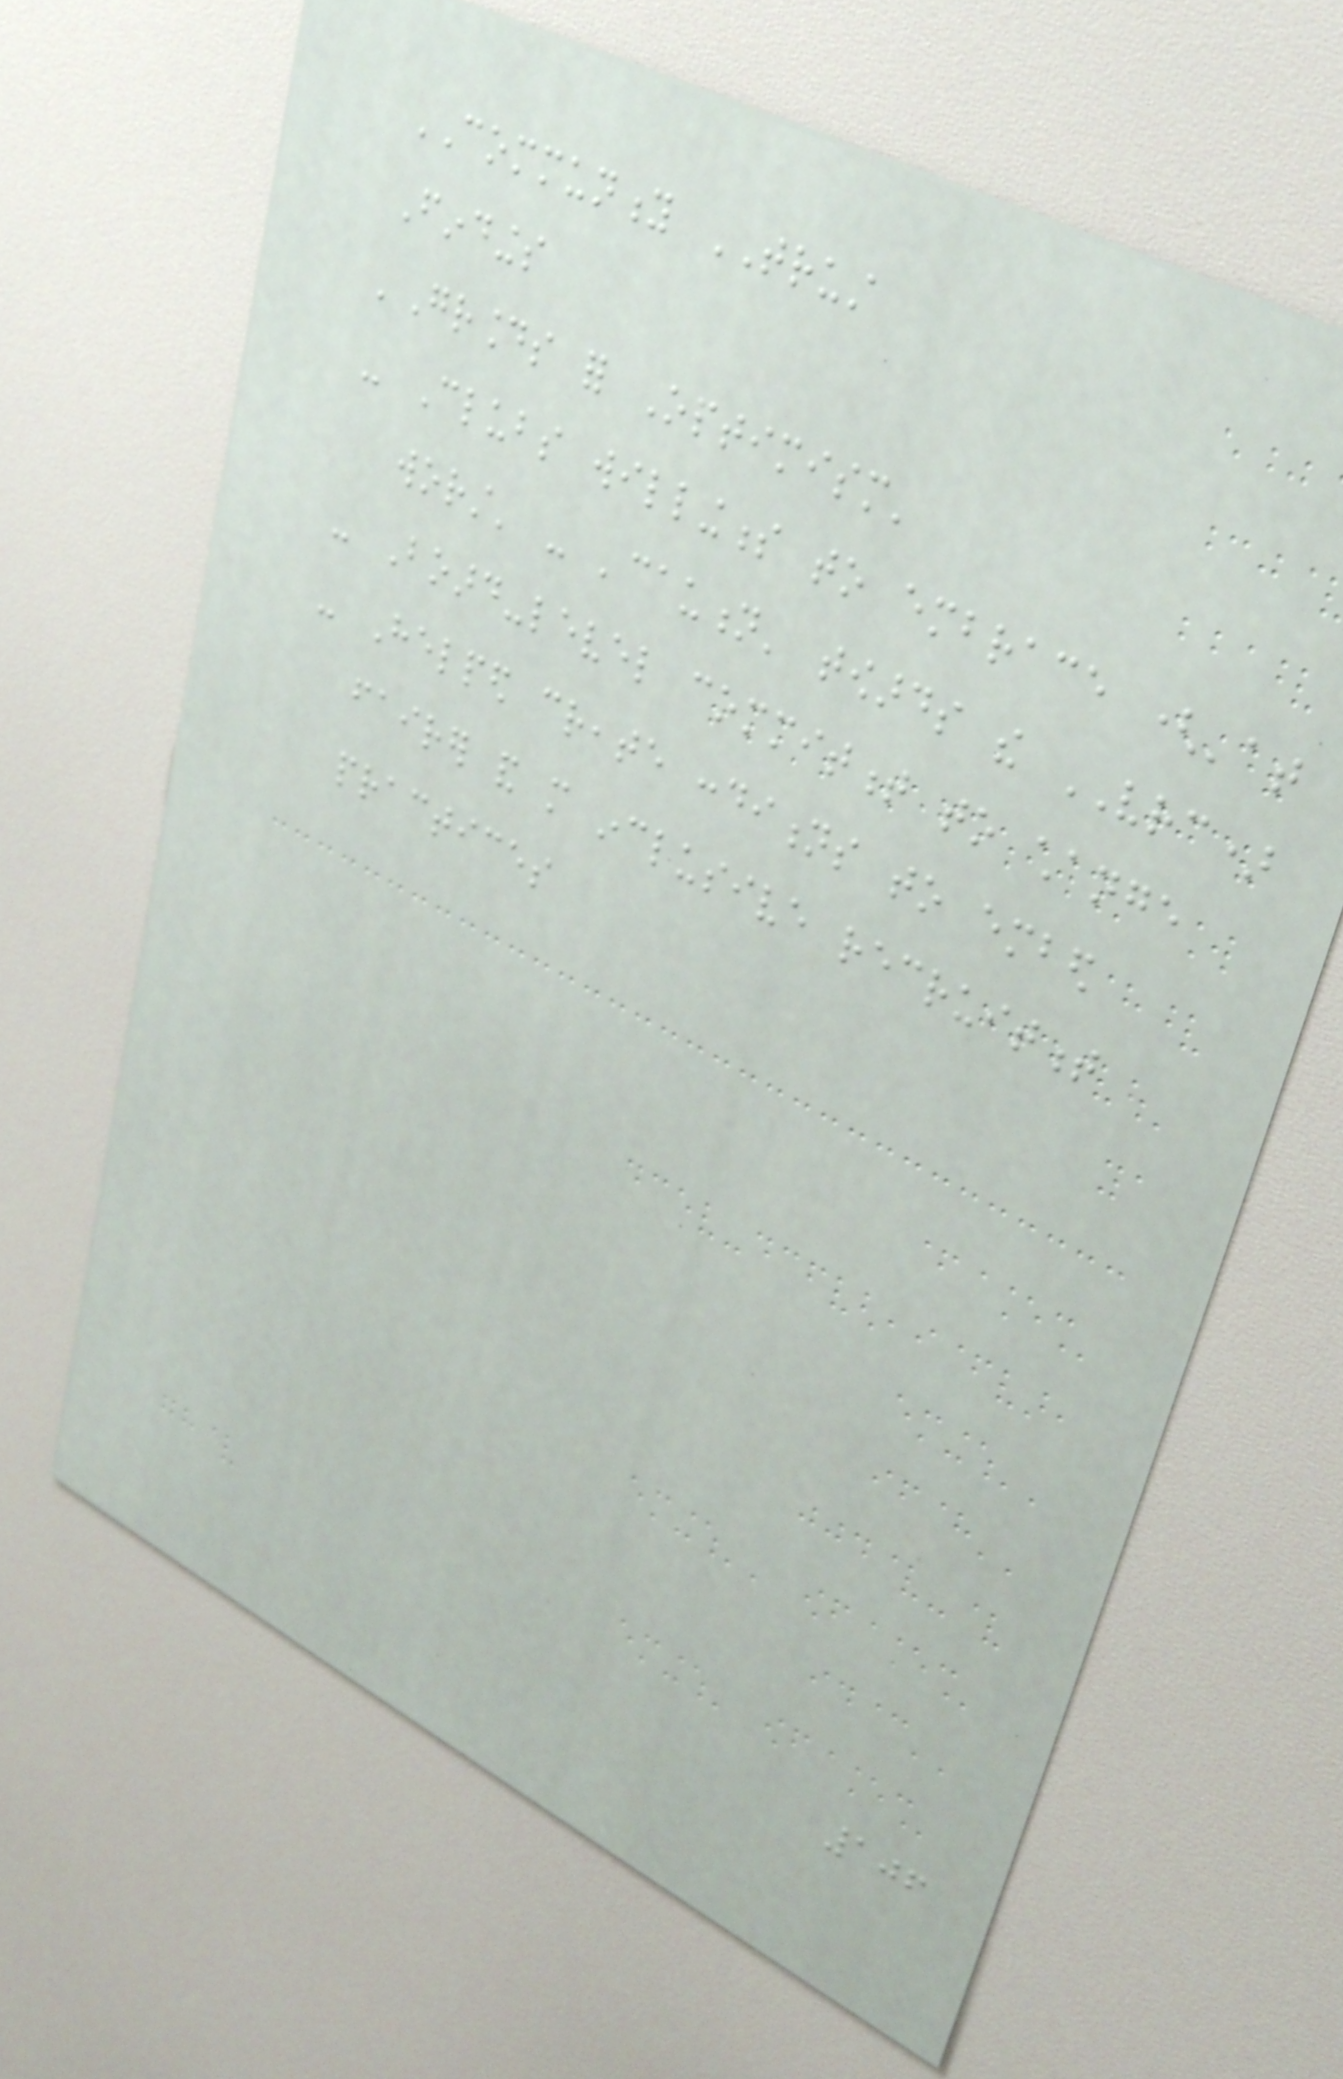COMMUNITY TRUST
Findings
'Grounds for Optimism'
- Clubs willingness to embrace ('at
worst' - 'caution' towards the VRC)
- Board-level commitment to change
- Helped create conditions to embed
fairer and more inclusive recruitment
practices
106
